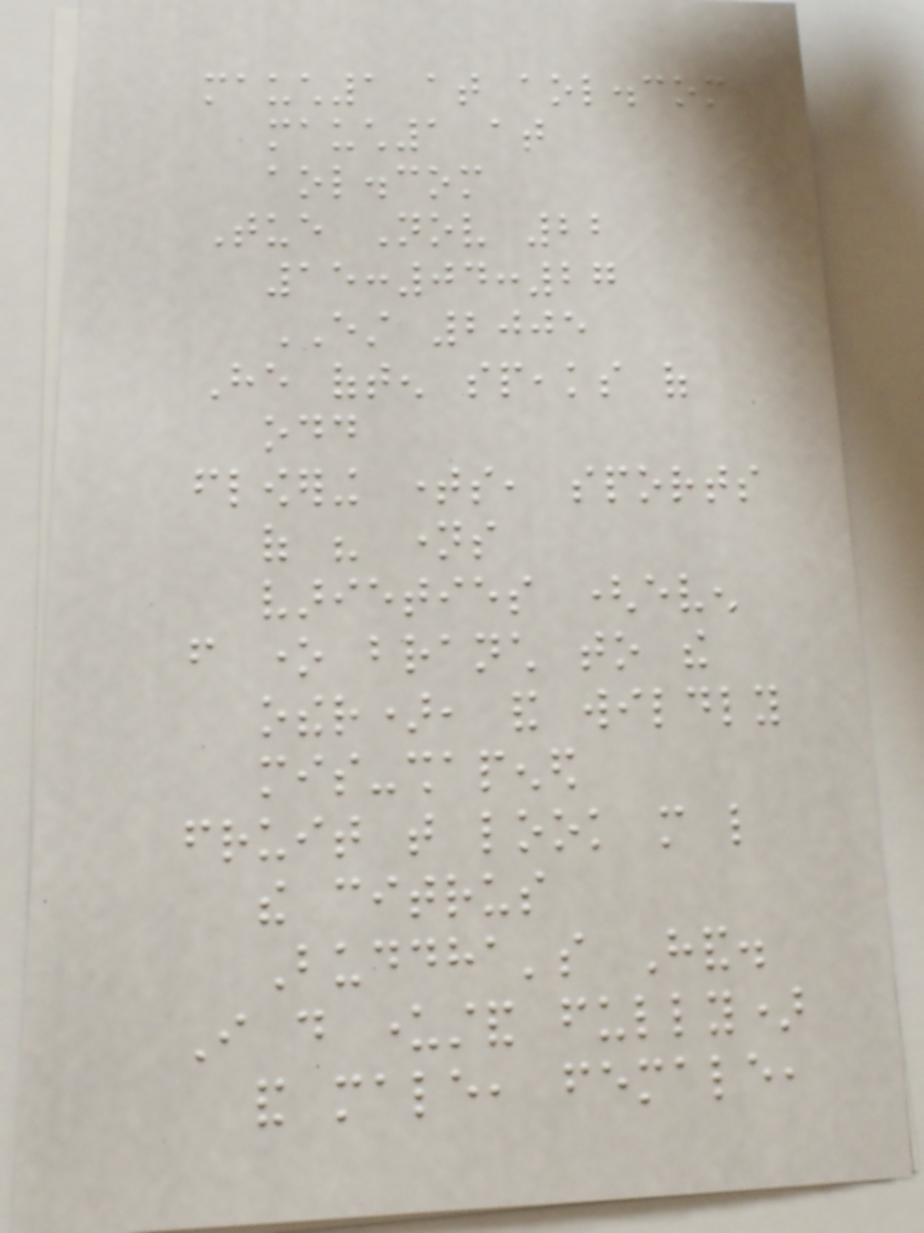mauch1 at aol.com
mauch1 at
aol.com
Tue Nov 22
15:04:27
EST 2005
He often speaks of
odd
flowering times, sports
of his names
varieties (even
from one branch to the
other), and wildly
mis-shapened
fruit that look more like
the citrus
Buddha's Hand.
I do understand fully)
and male, female,
